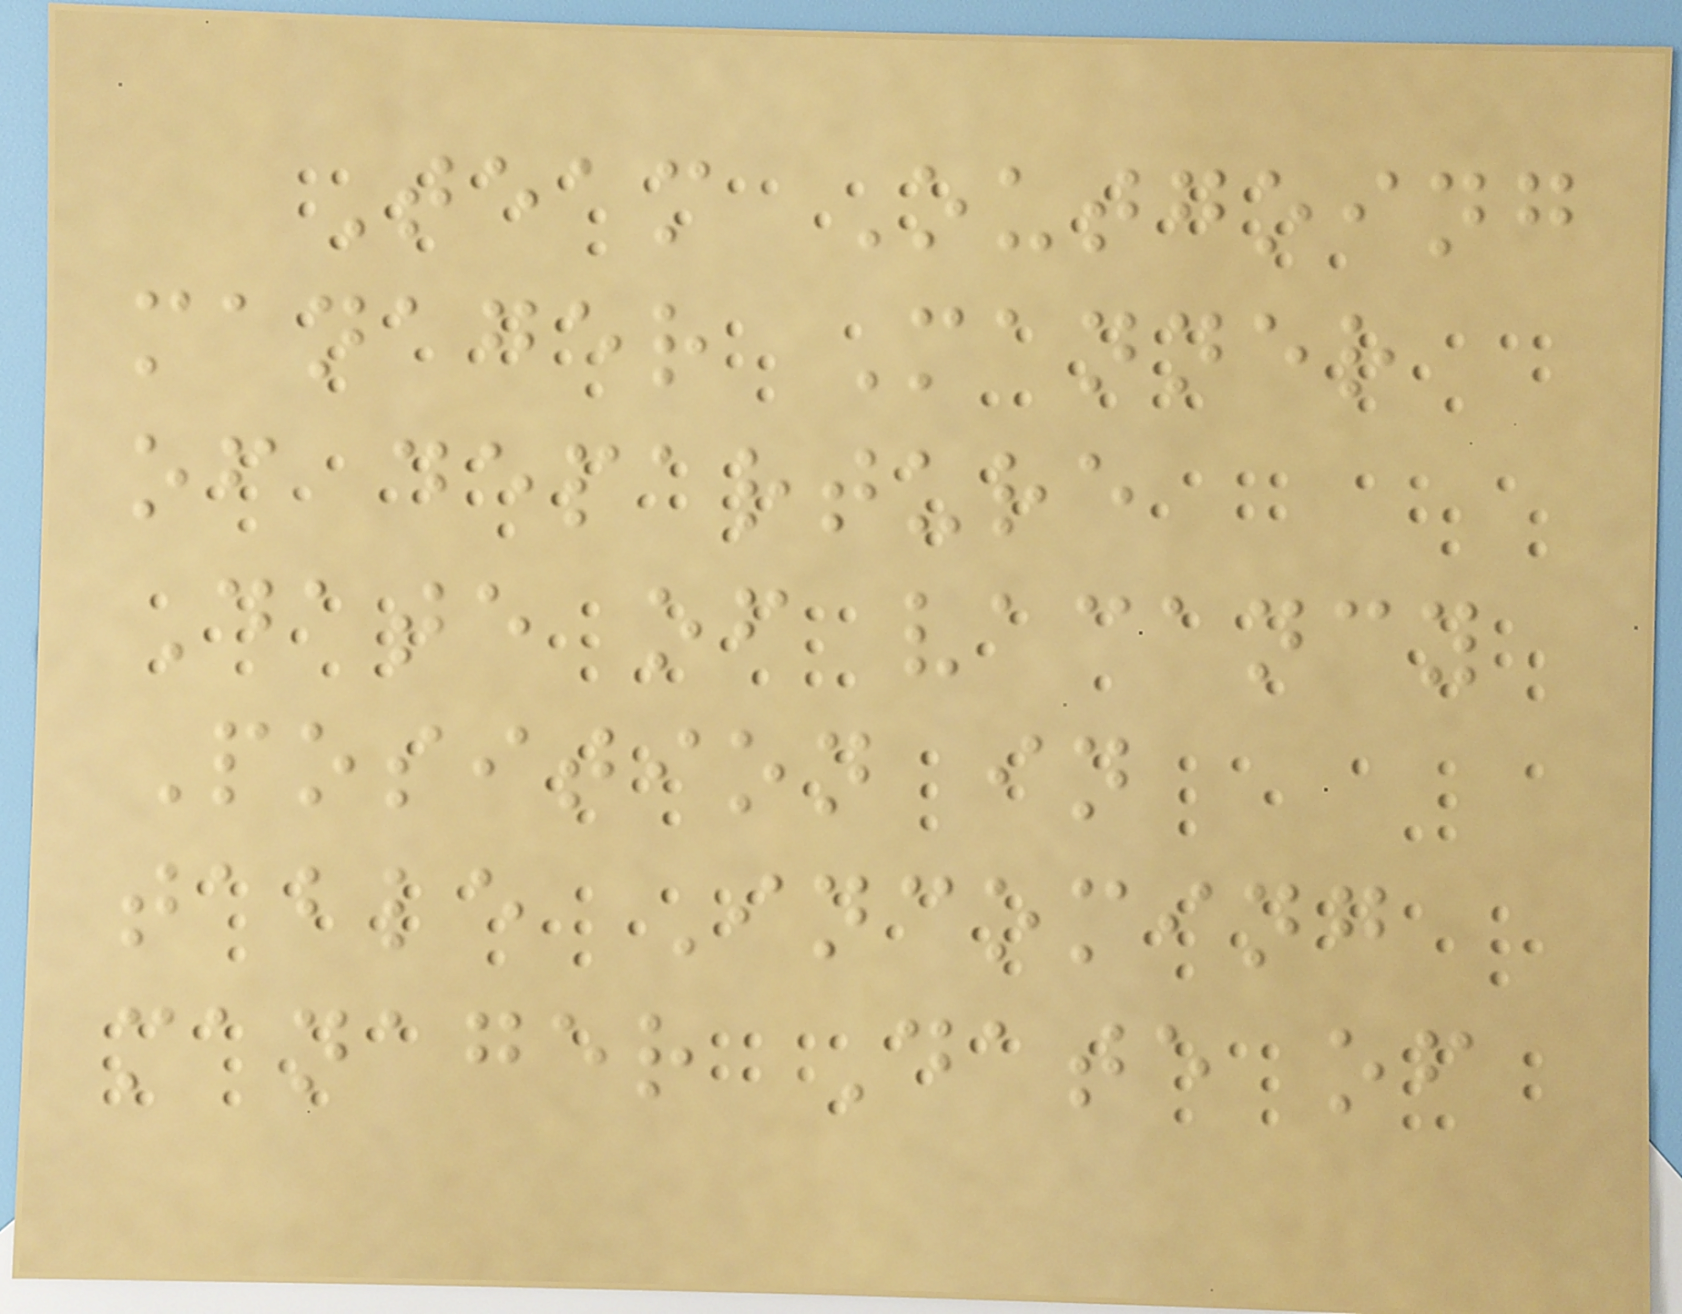Team Outgoing
manager Manner
of departure
Date of vacancy
Position in
table Incoming
manager Date of
